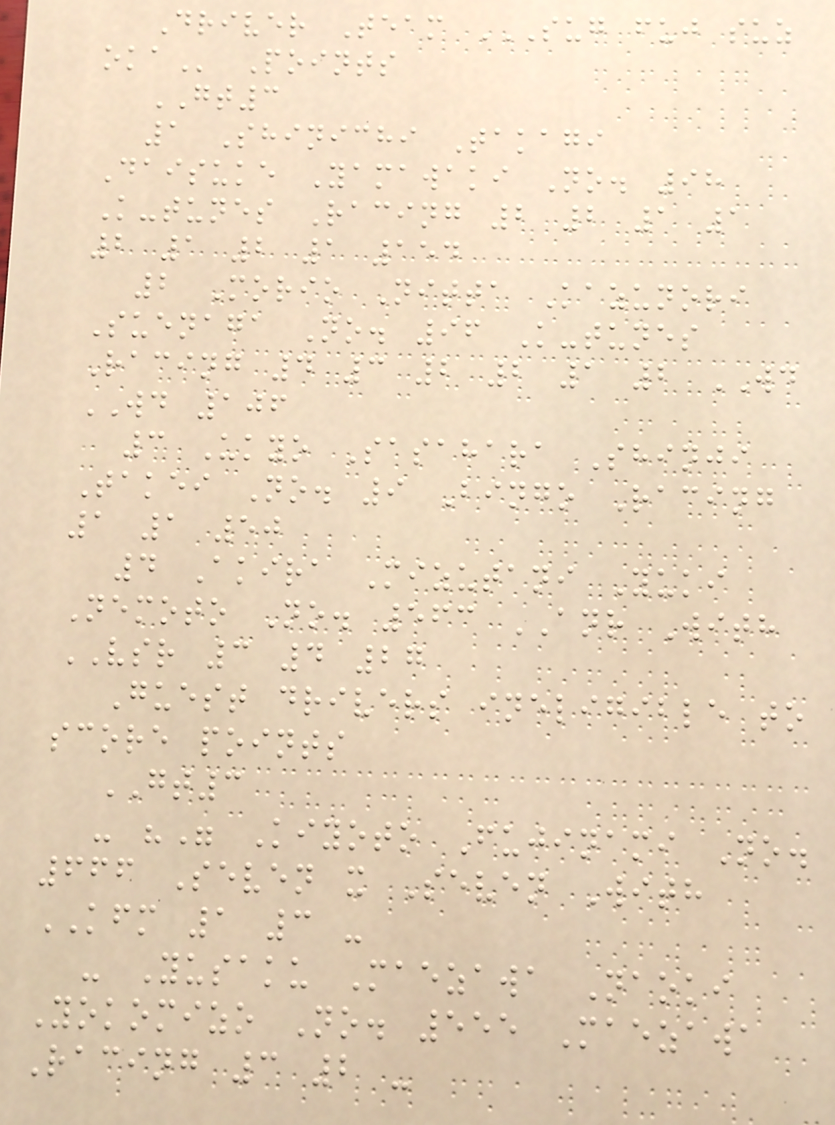Driver Team SUG FUJ SUZ
OKA Points
GT3
1 Shinichi Takagi
Daisuke Yamawaki No. 98
K-tunes Racing 2 2 1 1
2 1 2 1 154
2 Morio Nitta Kazunori
Suenaga No. 96 K-tunes
Racing 4 3 2 2 1 2 WD
WD 106
3 Ukyo Sasahara Shinji
Takei No. 9 Bingo Racing
1 1 50
4 Akira Mizutani Yuki
Nemoto No. 563 ANR With
VSR 3 4 27
Guest drivers ineligible to
score points
GT3
- "" Kiyoto Fujinami No.
666 Seven x Seven With
KFM 1 3 -
- Yusaku Maezawa Naoki
Yokomizo No. 555 Maezawa
Racing 3 2 -
